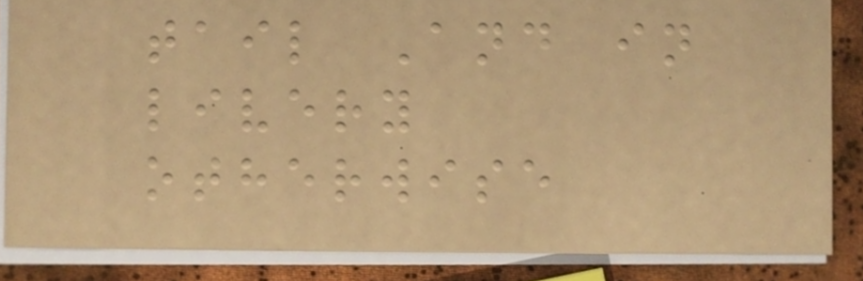tail And in
livery
otherwise
